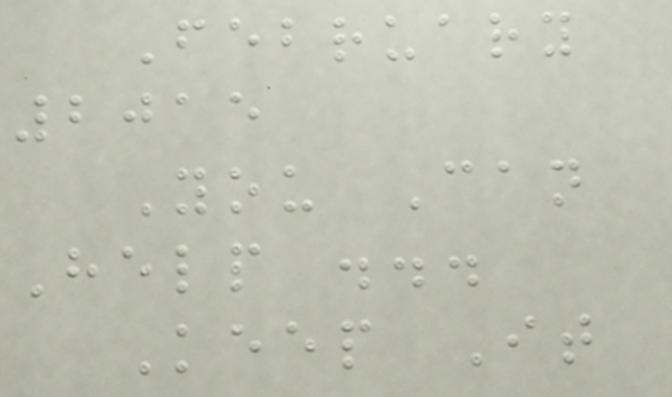February
2015
You Can
Help ...
Keep It
